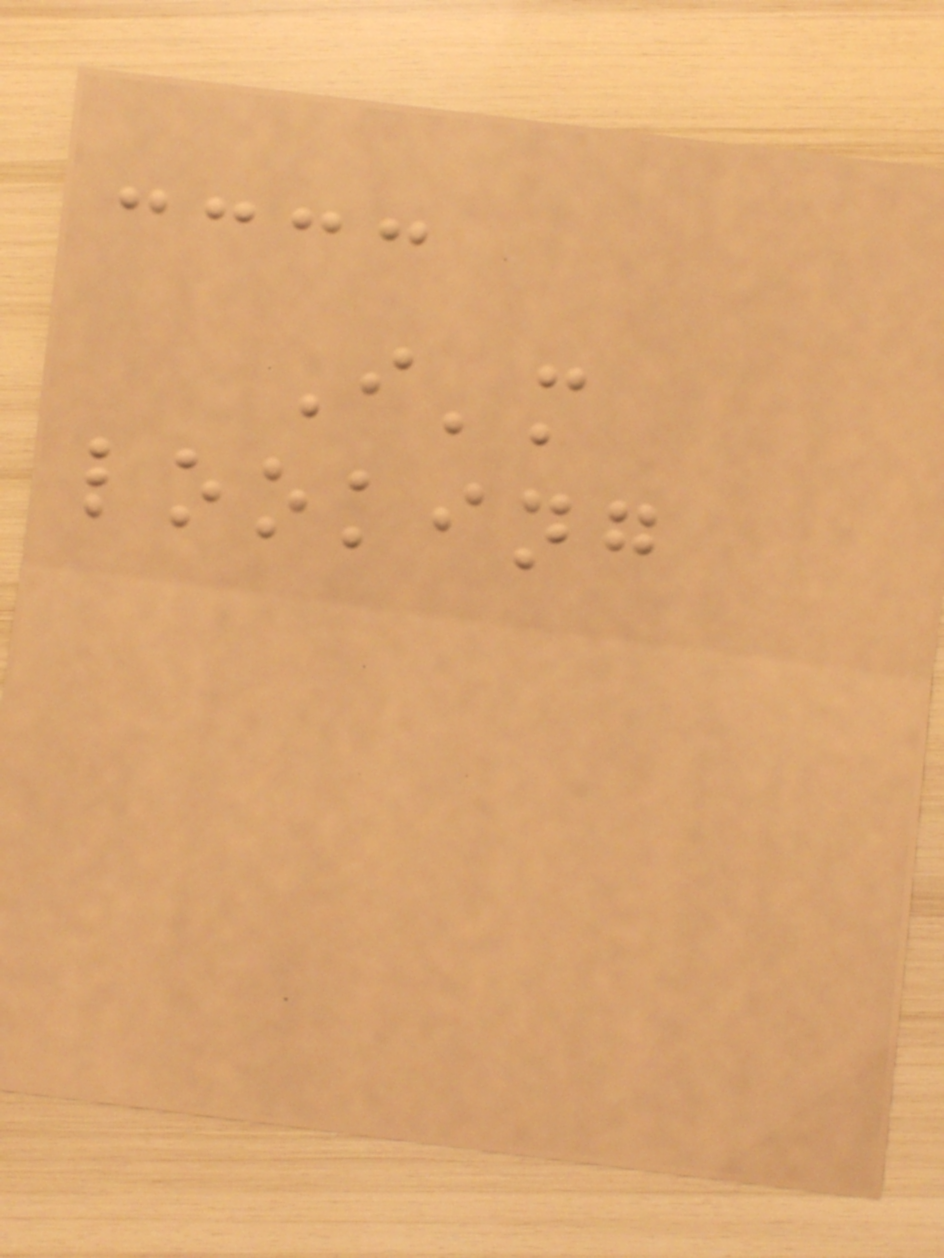I'm
looking
